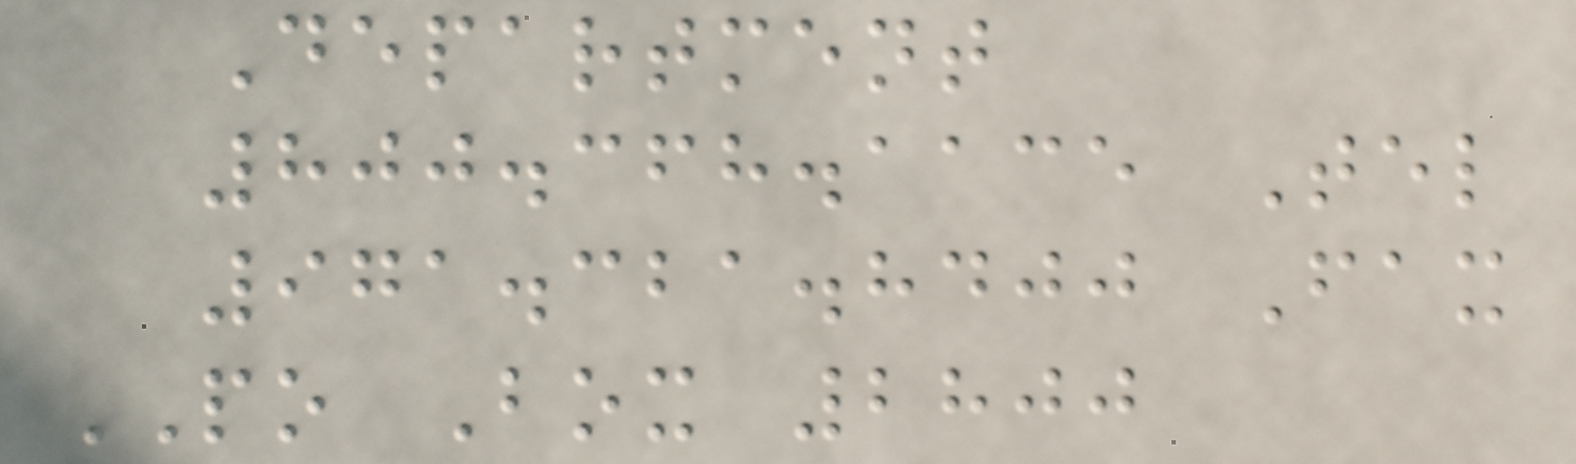Department
800.368.1135 Tel
971.321.8400 Fax
PO Box 2800
